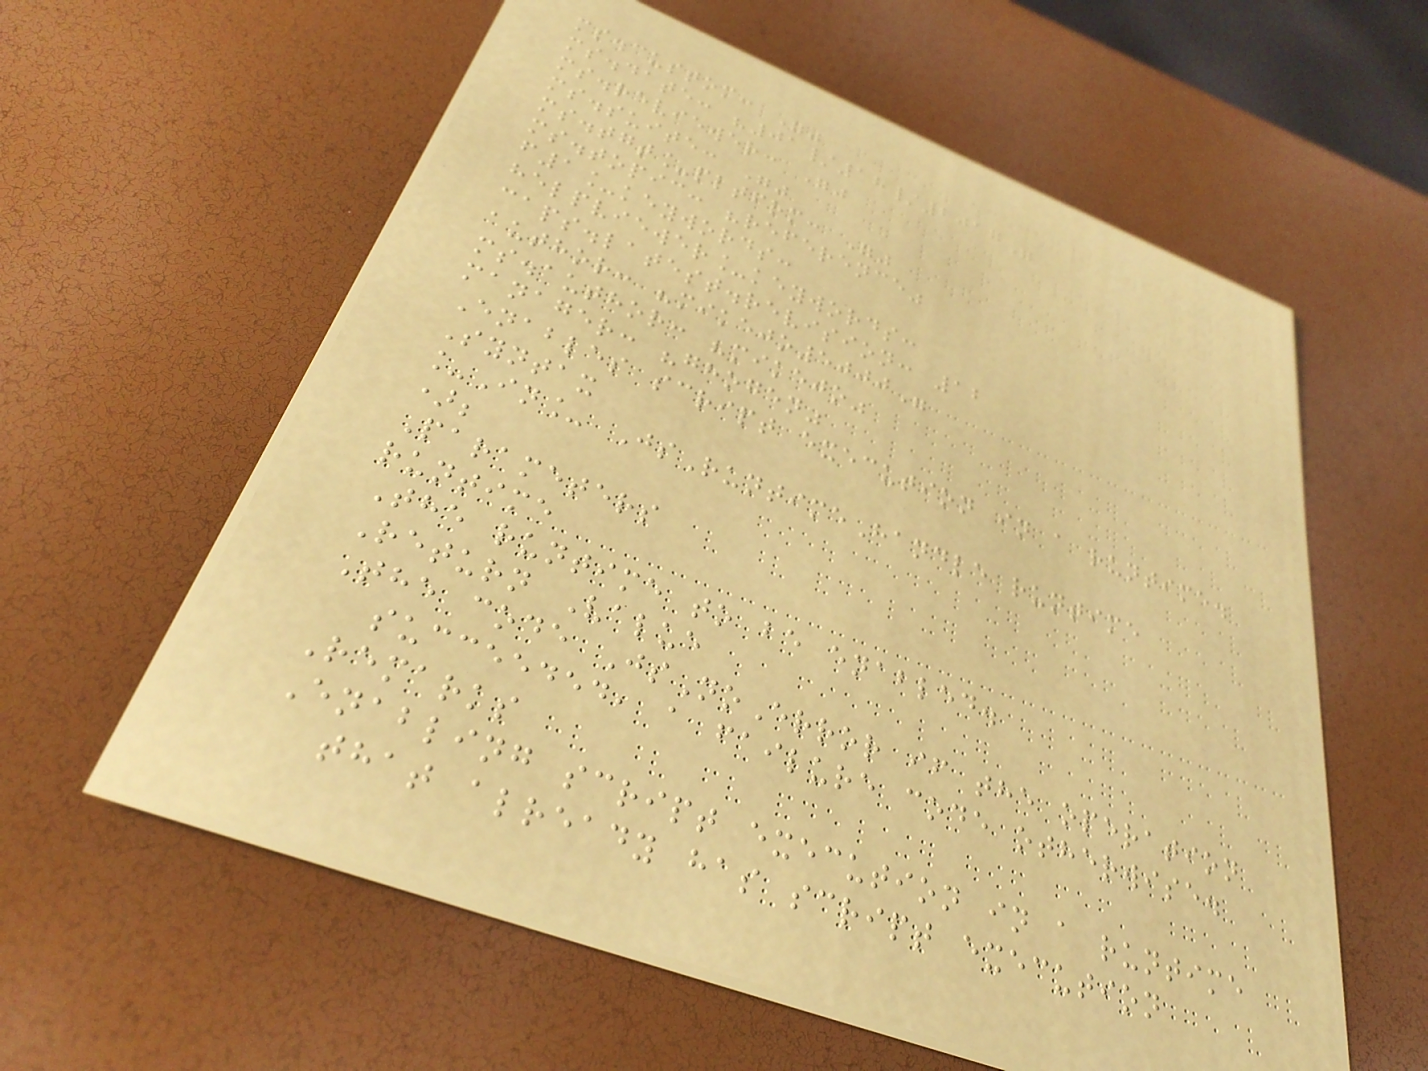ms.custom: ""
ms.date: "01/18/2017"
ms.reviewer: ""
ms.suite: ""
ms.tgt_pltfrm: ""
ms.topic: "reference"
f1_keywords:
helpviewer_keywords:
caps.latest.revision: 12
author: "mikejo5000"
ms.author: "mikejo"
manager: "ghogen"
Enables script execution in a runtime.
Syntax
_In_ JsRuntimeHandle runtime
);
Parameters
runtime
The runtime to be enabled.
Return Value
The code JsNoError if the operation
succeeded, a failure code otherwise.
Remarks
Enabling script execution in a runtime
that already has script execution
